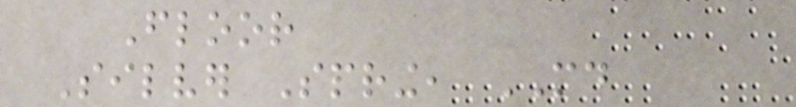Floor
Silver Spring, MD
